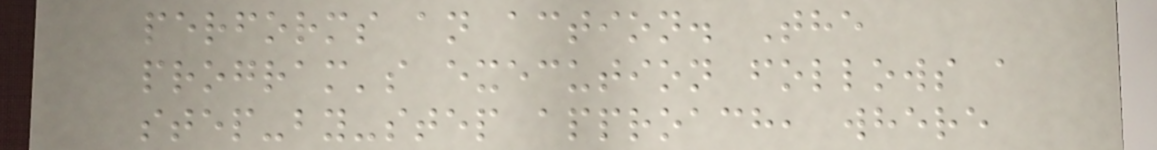performs an action. The
program's execution follows a
step-by-step approach, where
